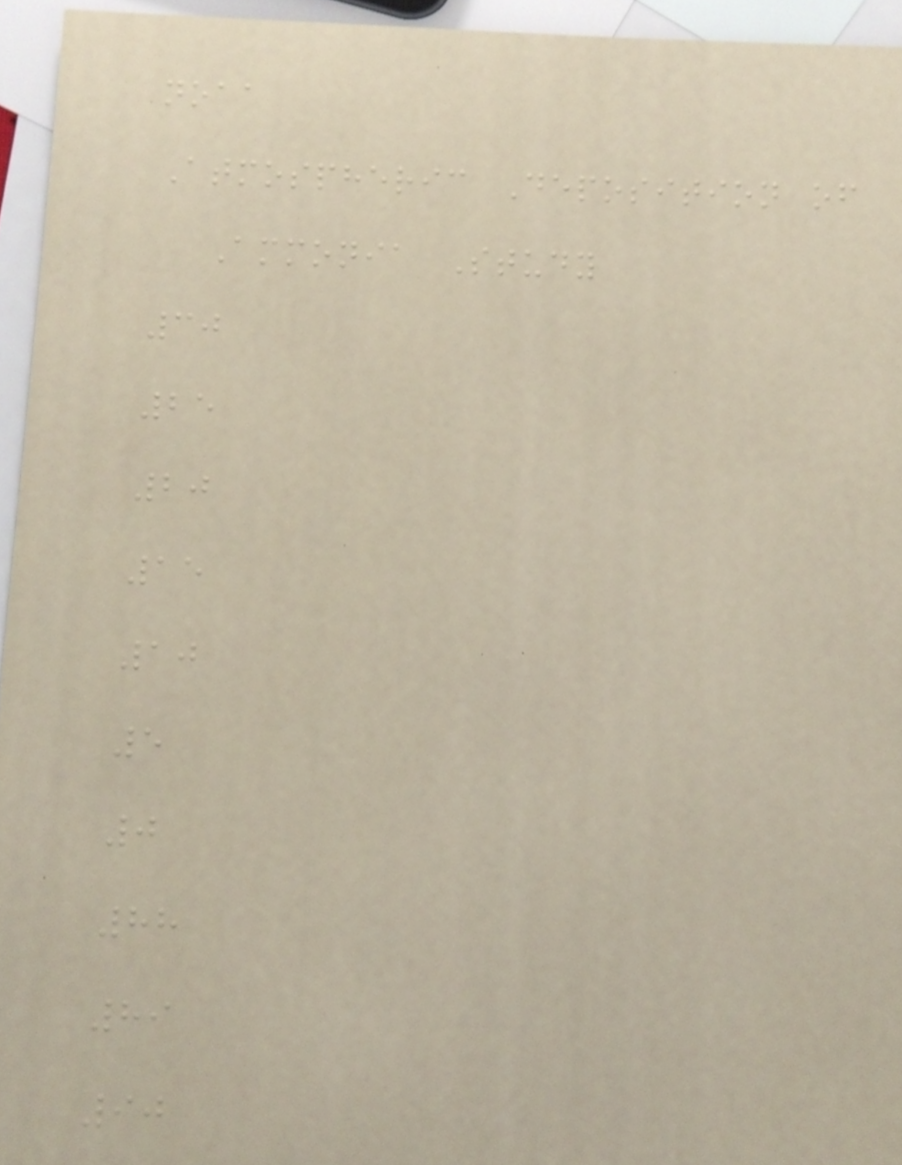noaa
Atmospheric Deposition of
Ammonia Study
30
25
20
15
10
5
0
88
89
90
